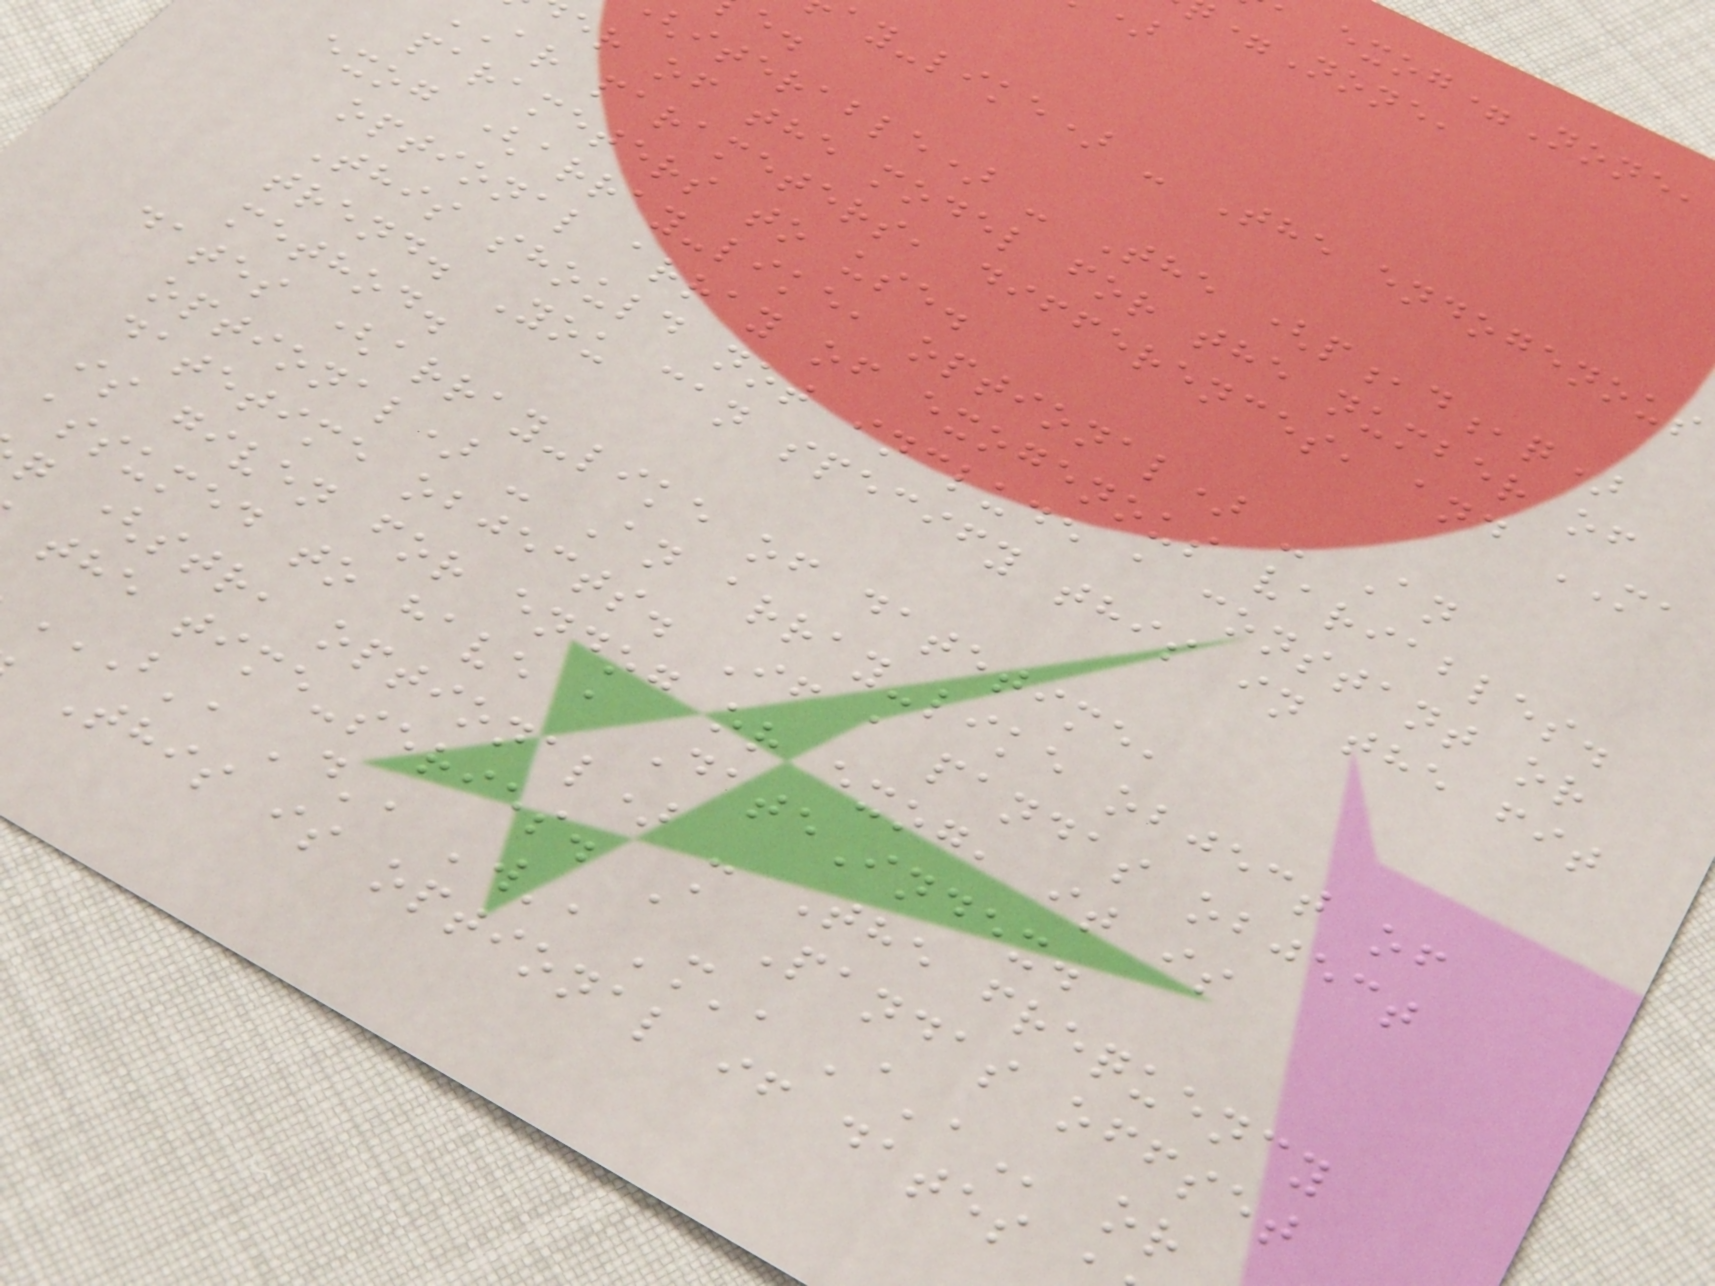exog=None,
=None,
ay-like) - The endogenous
iterable) - The (p,d,q)
er of the model for the number of
ar parameters, differences, and MA
parameters to use.
exog (array-like, optional) - An
optional array of exogenous variables.
This should not include a constant or
trend. You can specify this in the fit
method.
dates (array-like of datetime,
optional) - An array-like object of
datetime objects. If a pandas object
is given for endog or exog, it is
assumed to have a DateIndex.
q (str, optional) - The frequency
the time-series. A Pandas offset
This is optional if dates
